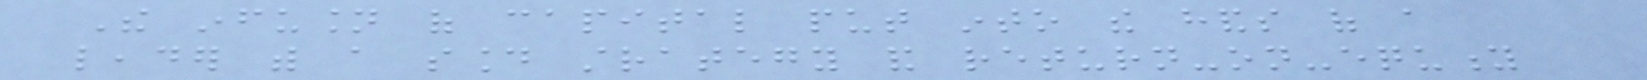The infusion of capital put into the hands of a
leader with a sound strategy and return-on-equity
